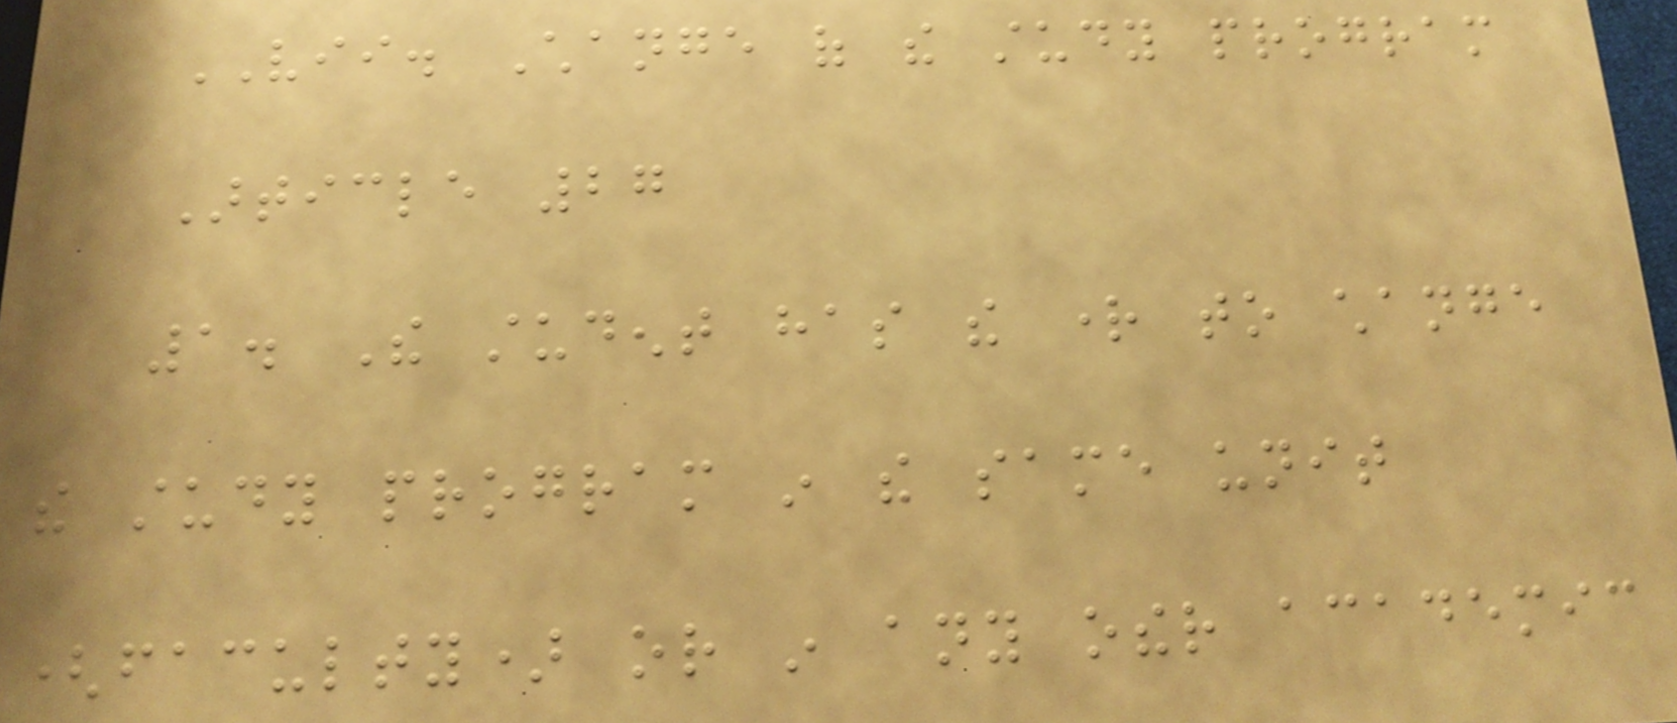VII. Change of the study program
Article 27
1. The student has the right to change
the study program in the same unit
(faculty) or in any other academic
